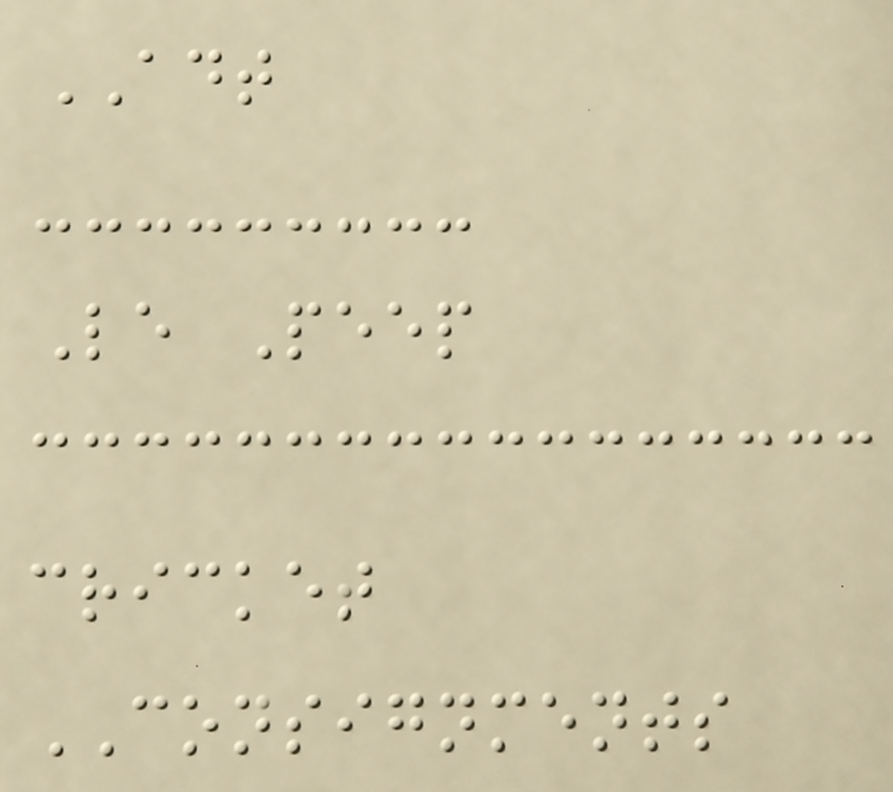ADT
Le Peep
cricket
CONSIGNMENTS
